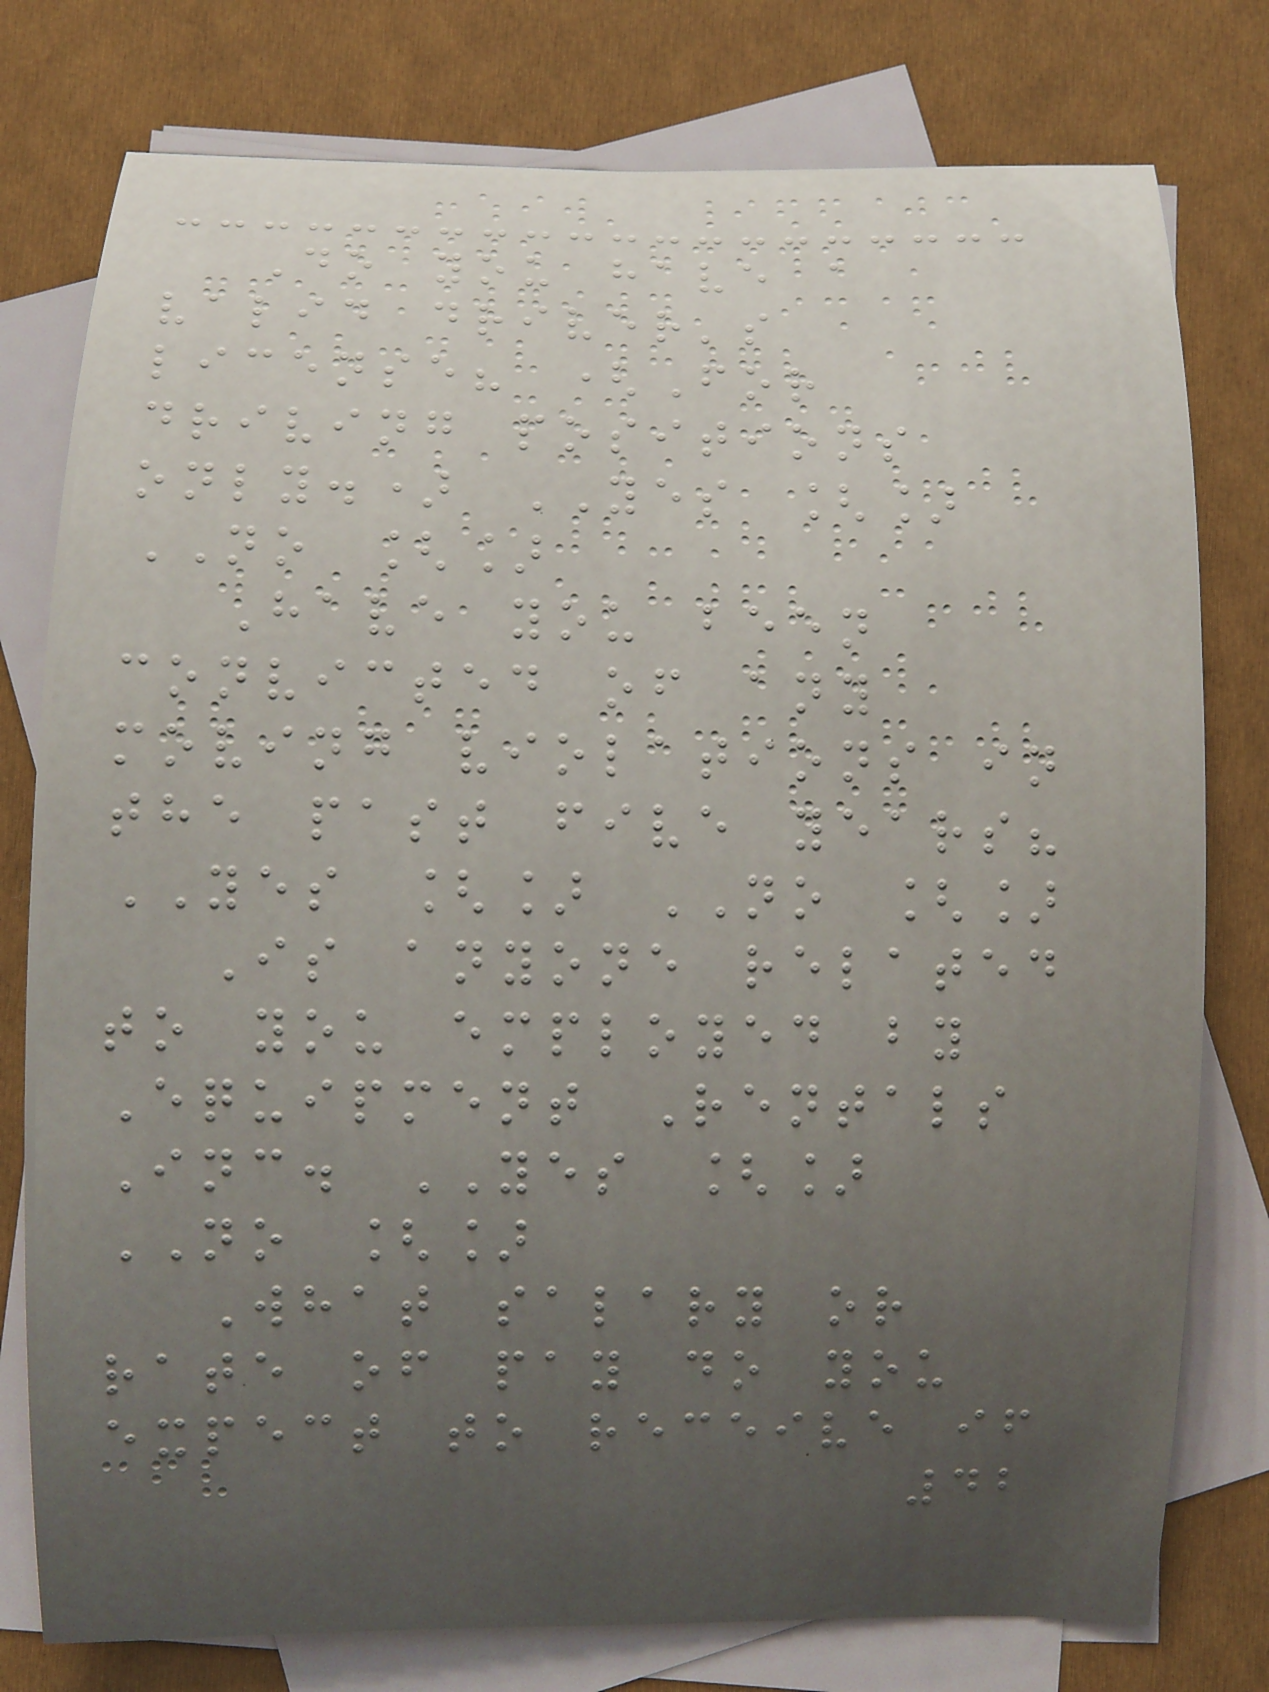Do you have a
valid driver's
license? (For
driving positions
only.) YES []
NO []
Have you been
convicted of any
moving violations in
the past five years?
YES [] NO []
Is anyone related
to you employed by
Equipment Rentals
Inc. YES []
NO []
What salary or
rate of pay do you
expect to receive if
42
